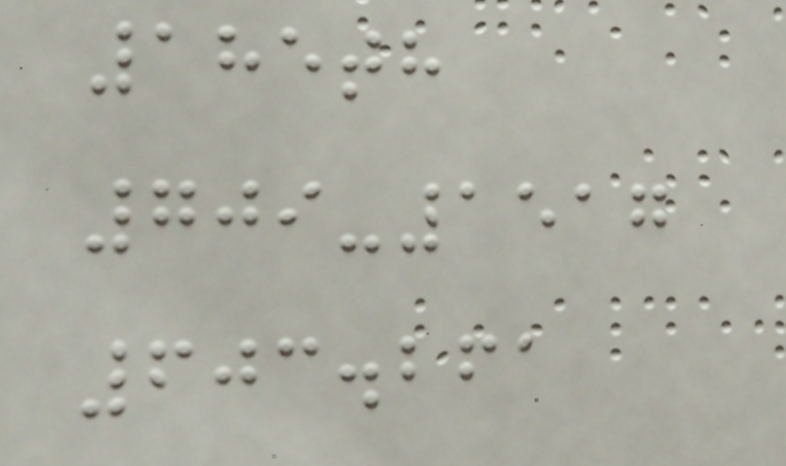185th
709-1517
603.261
